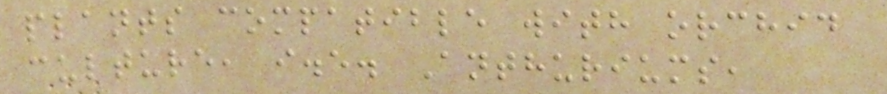plants compatible with orchid
culture, i.e. Anthuriums,
